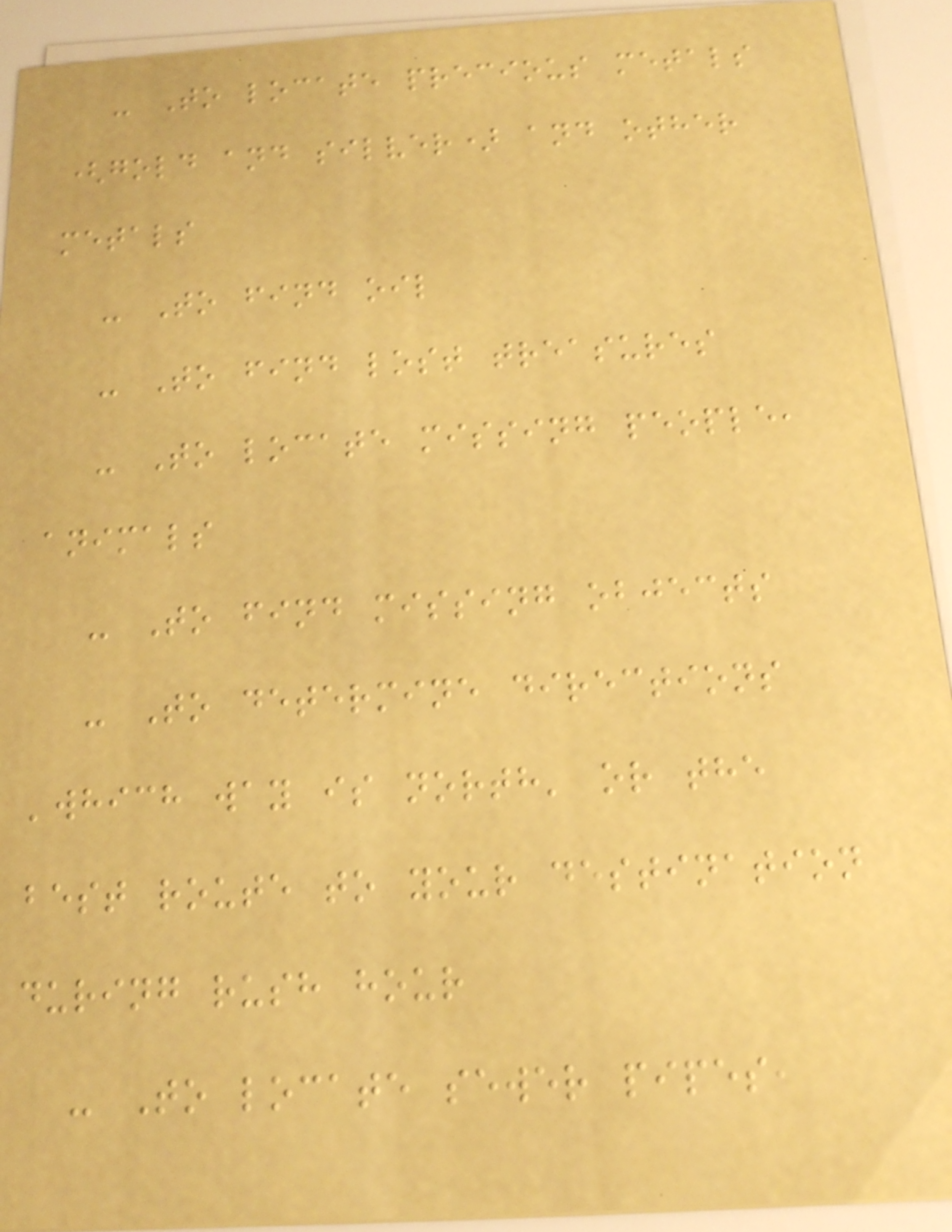- To locate precious metals
(gold and silver) and other
metals
- To find oil
- To find lost treasures
- To locate missing people,
animals
- To find missing objects
- To determine directions
'which way is north' or the
best route to your destination
during rush hour
- To locate sewer pipes,
